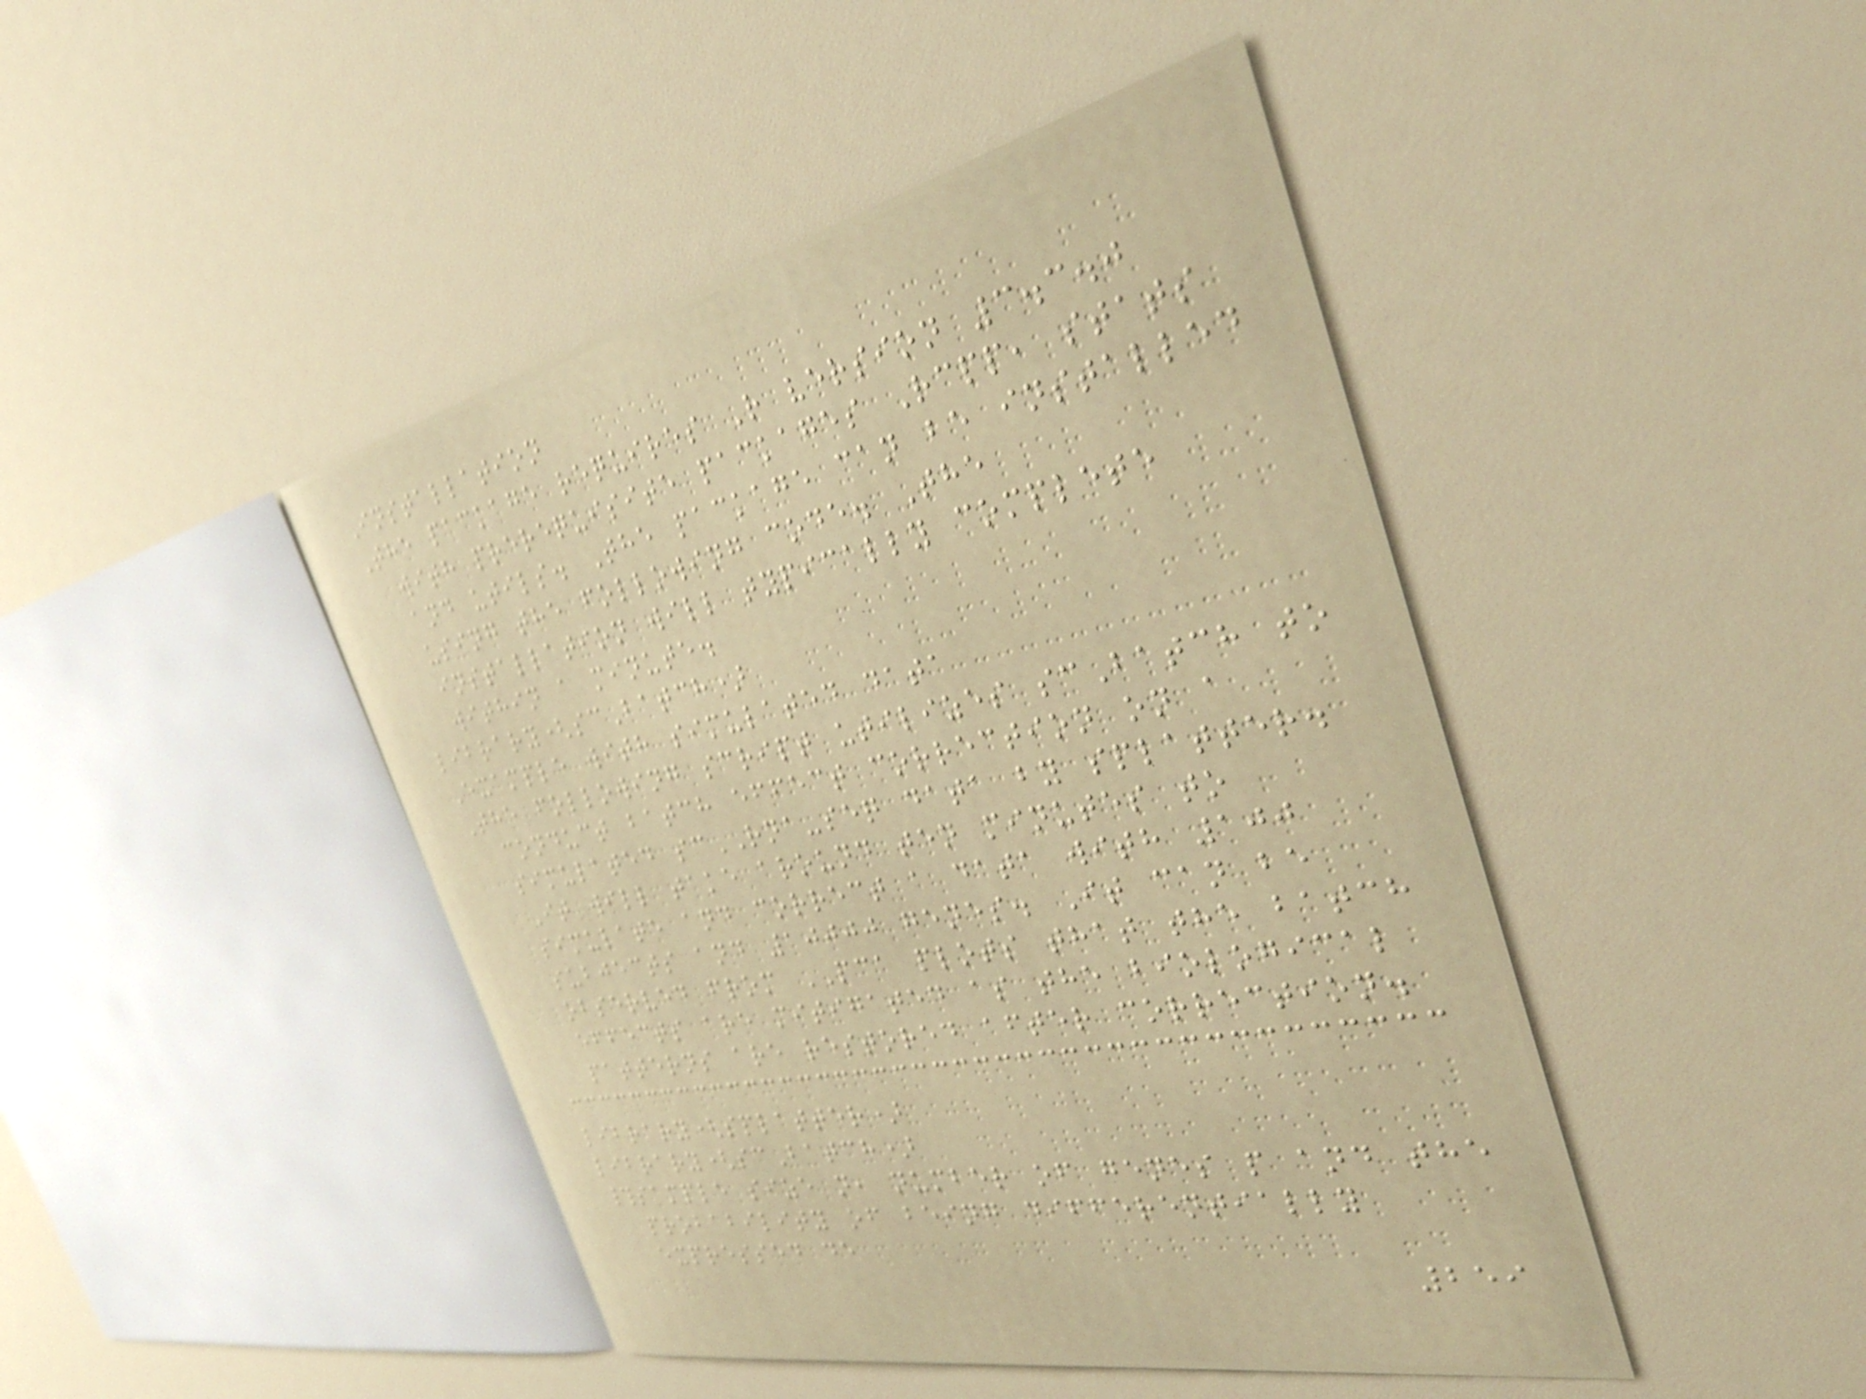Installation
The package requires R version 3.3.0
with prerequisite packages Rcpp, stats
and utils. The package can be installed
using the following code. The
installation will typically complete
within a minute.
library(scBatch)
Example with simulated data
The following script utilizes scBatch to
conduct batch effect correction on a
simulated scRNA-seq data by splatter.
It will take around ten minutes to
simulate and correct a data with 100
subjects and 10000 genes. It can be
observed from PCA plots that the batch
effects are mitigated as the biological
patterns are restored after correction.
library(splatter)
library(scBatch)
#sample size n, number of genes p and the
probability of being differentially
expressed de
259
